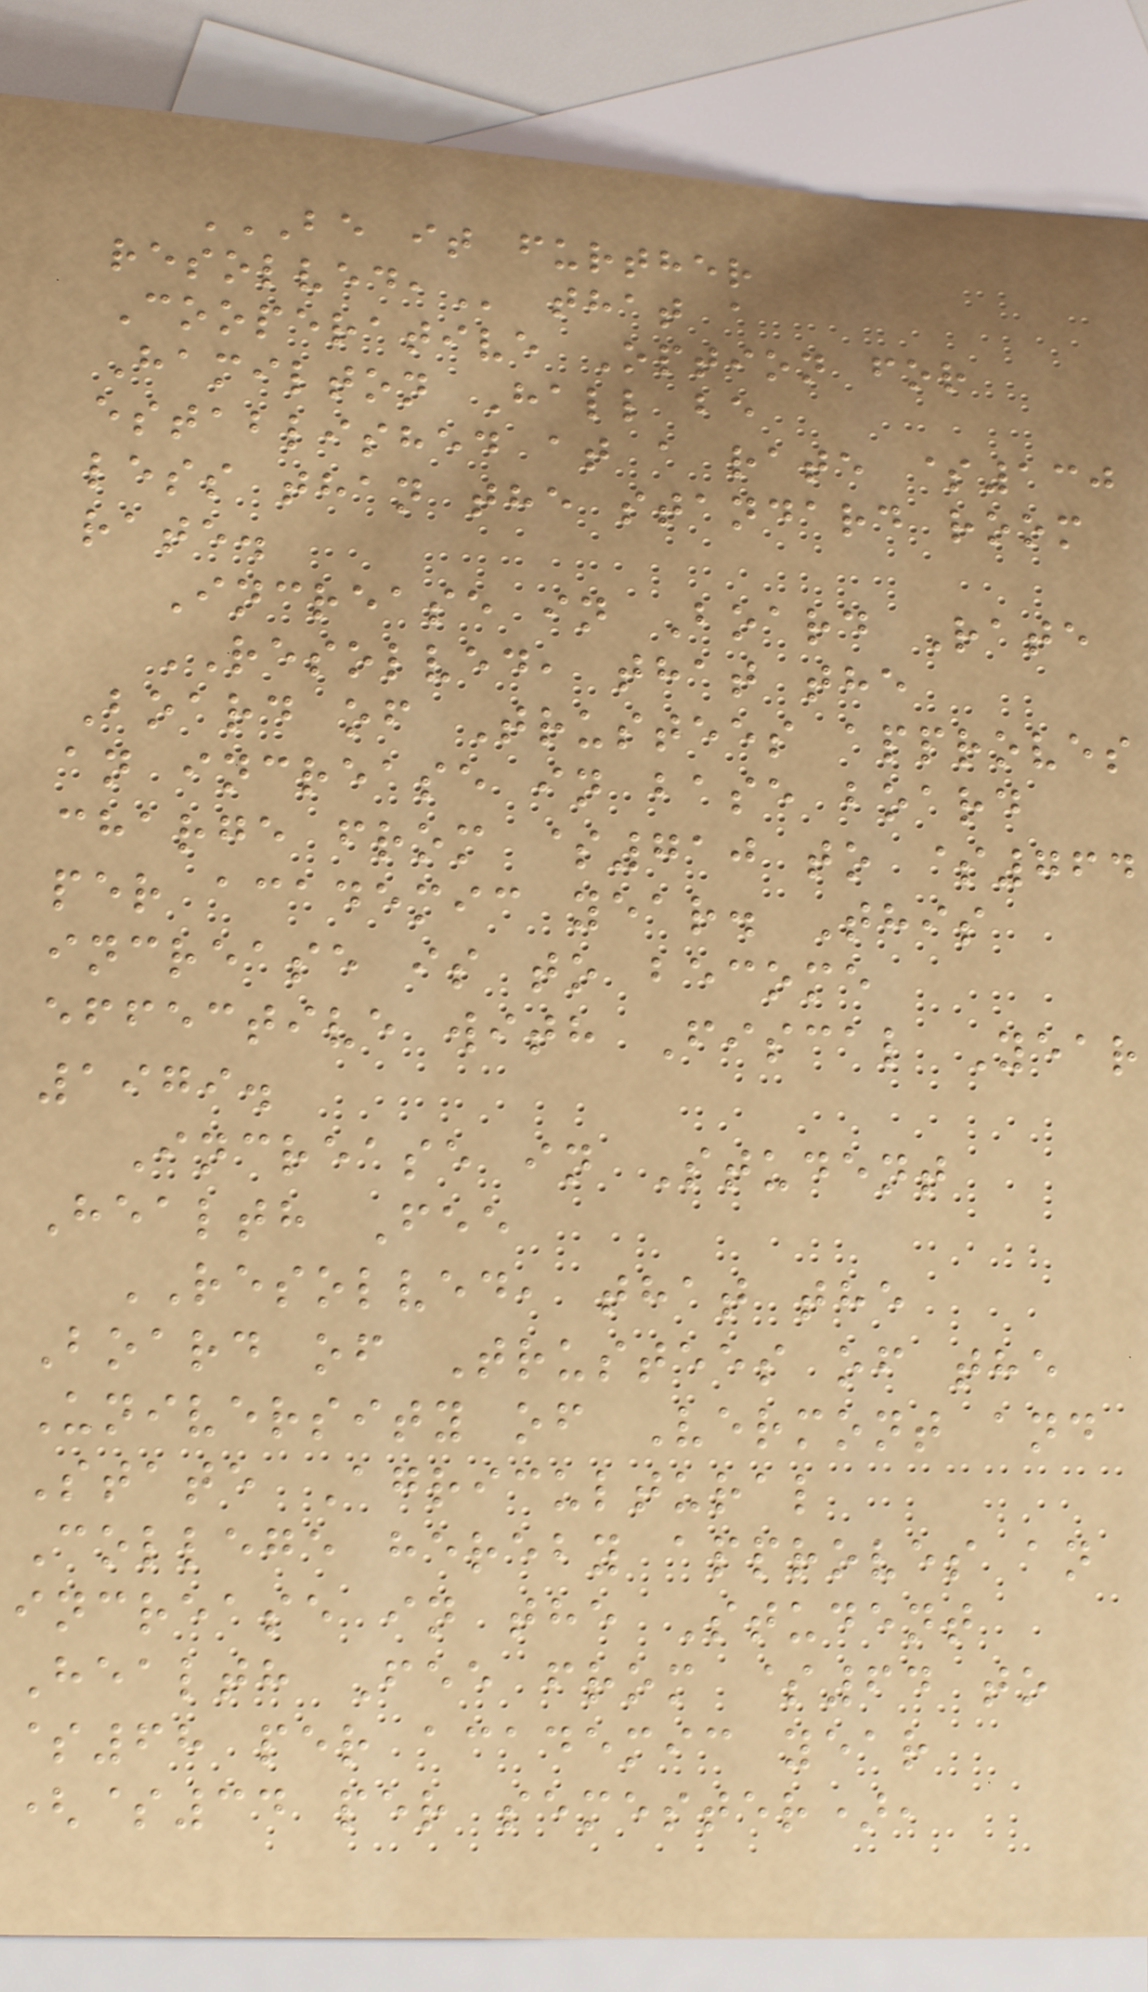BE IT FURTHER
RESOLVED, that a
Cooperative Option for
Hamilton Hall be
established at a rate $130
less than the standard room
rate.
Increase in Board Rate
RESOLVED, that the
Board of Trustees approves
an increase in base board
charge from $710 to $764
per academic year. This
increase is to become
effective with Fiscal Year
1979.
Increase in Student
Health Fee
RESOLVED, that the
Board of Trustees of the
University of Vermont and
State Agricultural
College hereby approves an
increase in the Student
Health Fee from $64 to
$68 per academic year
($34 per semester),
